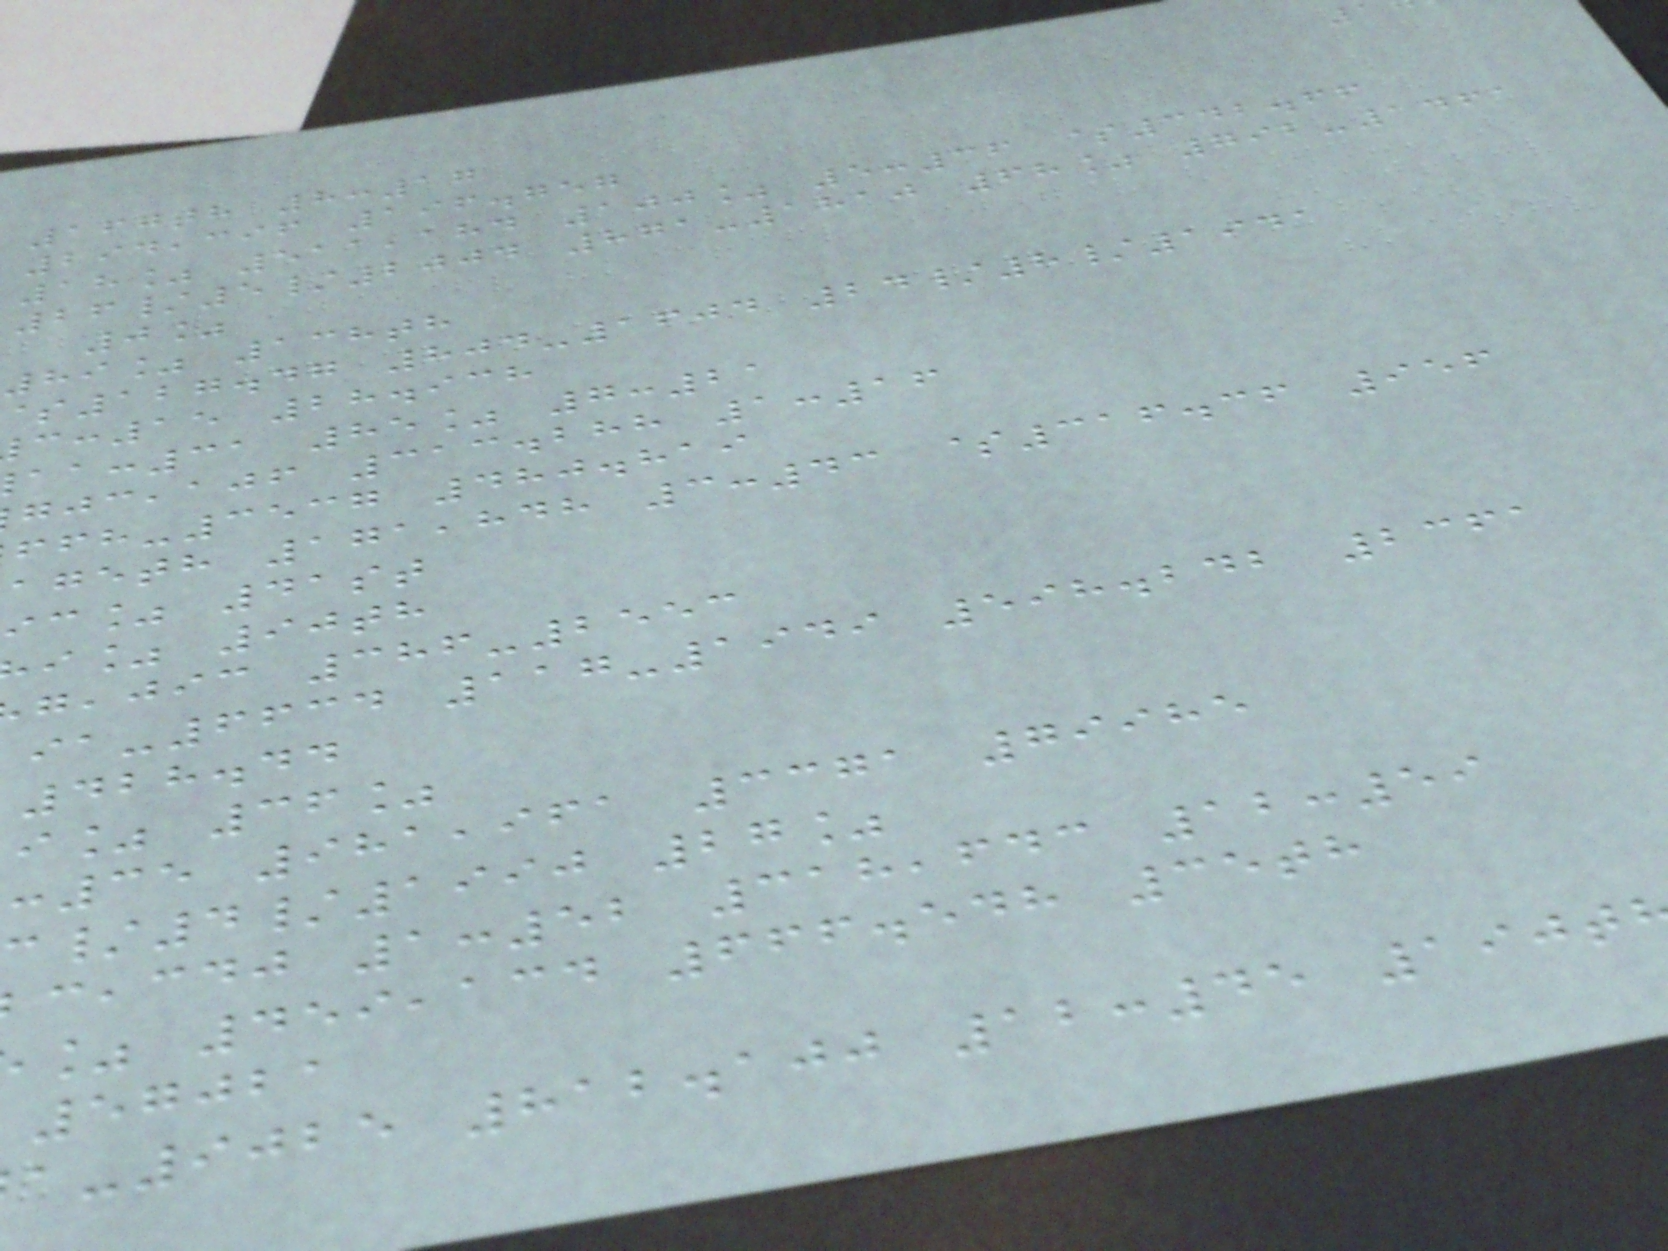167th 8:17
294,396 196.757
18% 511,184 100% 5:36 $342.66
26/5/2004 871-1810 68% 792-1461
0%
89% 138th
127.47 804-1604 24/8/1941
:15 28.938
:31 85% 7:21
,ajf 313.288 1:16
-3537 480.819
ageth 171,848 3:43 $316.36 956
ic% 41st
i% 90th
,jic 386-2553
-6634 117-1949 598.242 2361
428.44
i% 36%
:35 981,961 3371 79985
/4/1990 27%
,cdj 1:52 318,643 12:59
% 459,134 666.548 35th
57021
-9025 812.100 12:45 190t
